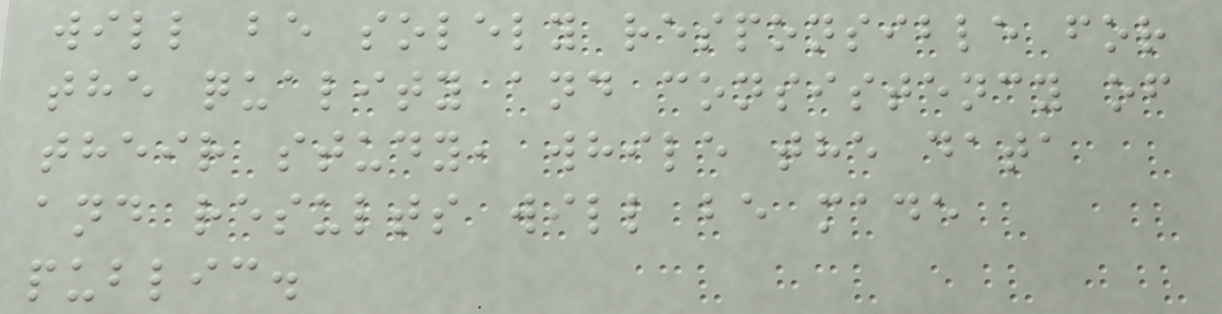will be solely responsible for
the quality and consistency of
their study, while the data
and results will be made
public.
